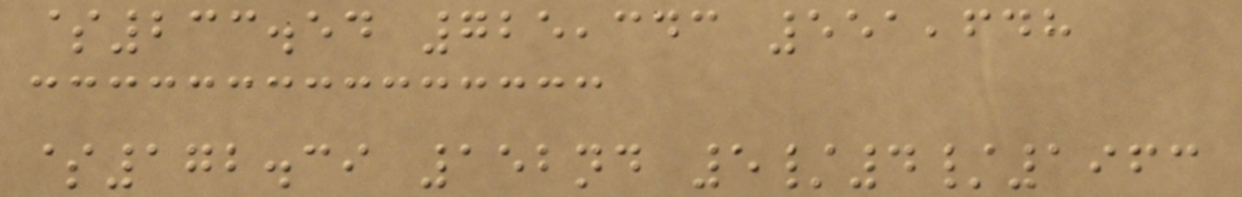$233.54 725,343 551,648
$172.39 152nd 5/4/1963
